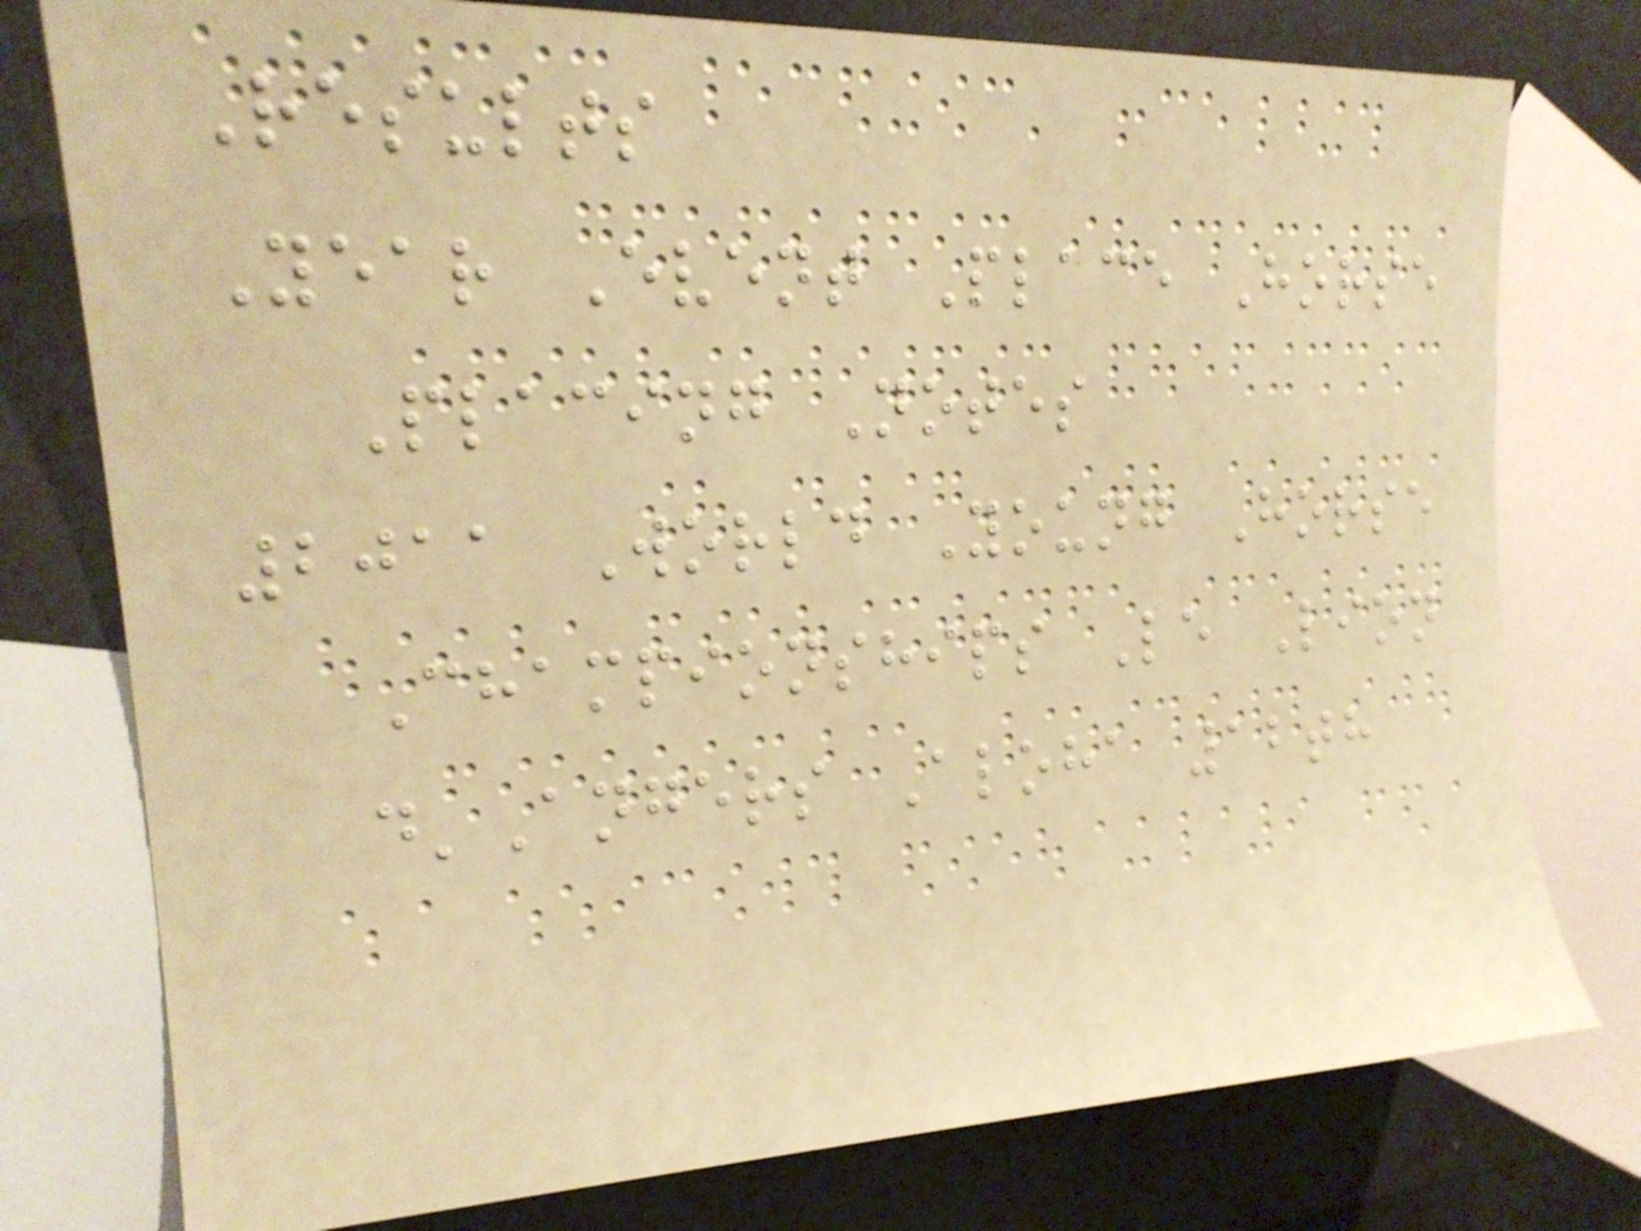Results
Year Event Place Horse
Placing Notes
2011 World Young Horse
Championships Le Lion
d'Angers Aloha 12th
